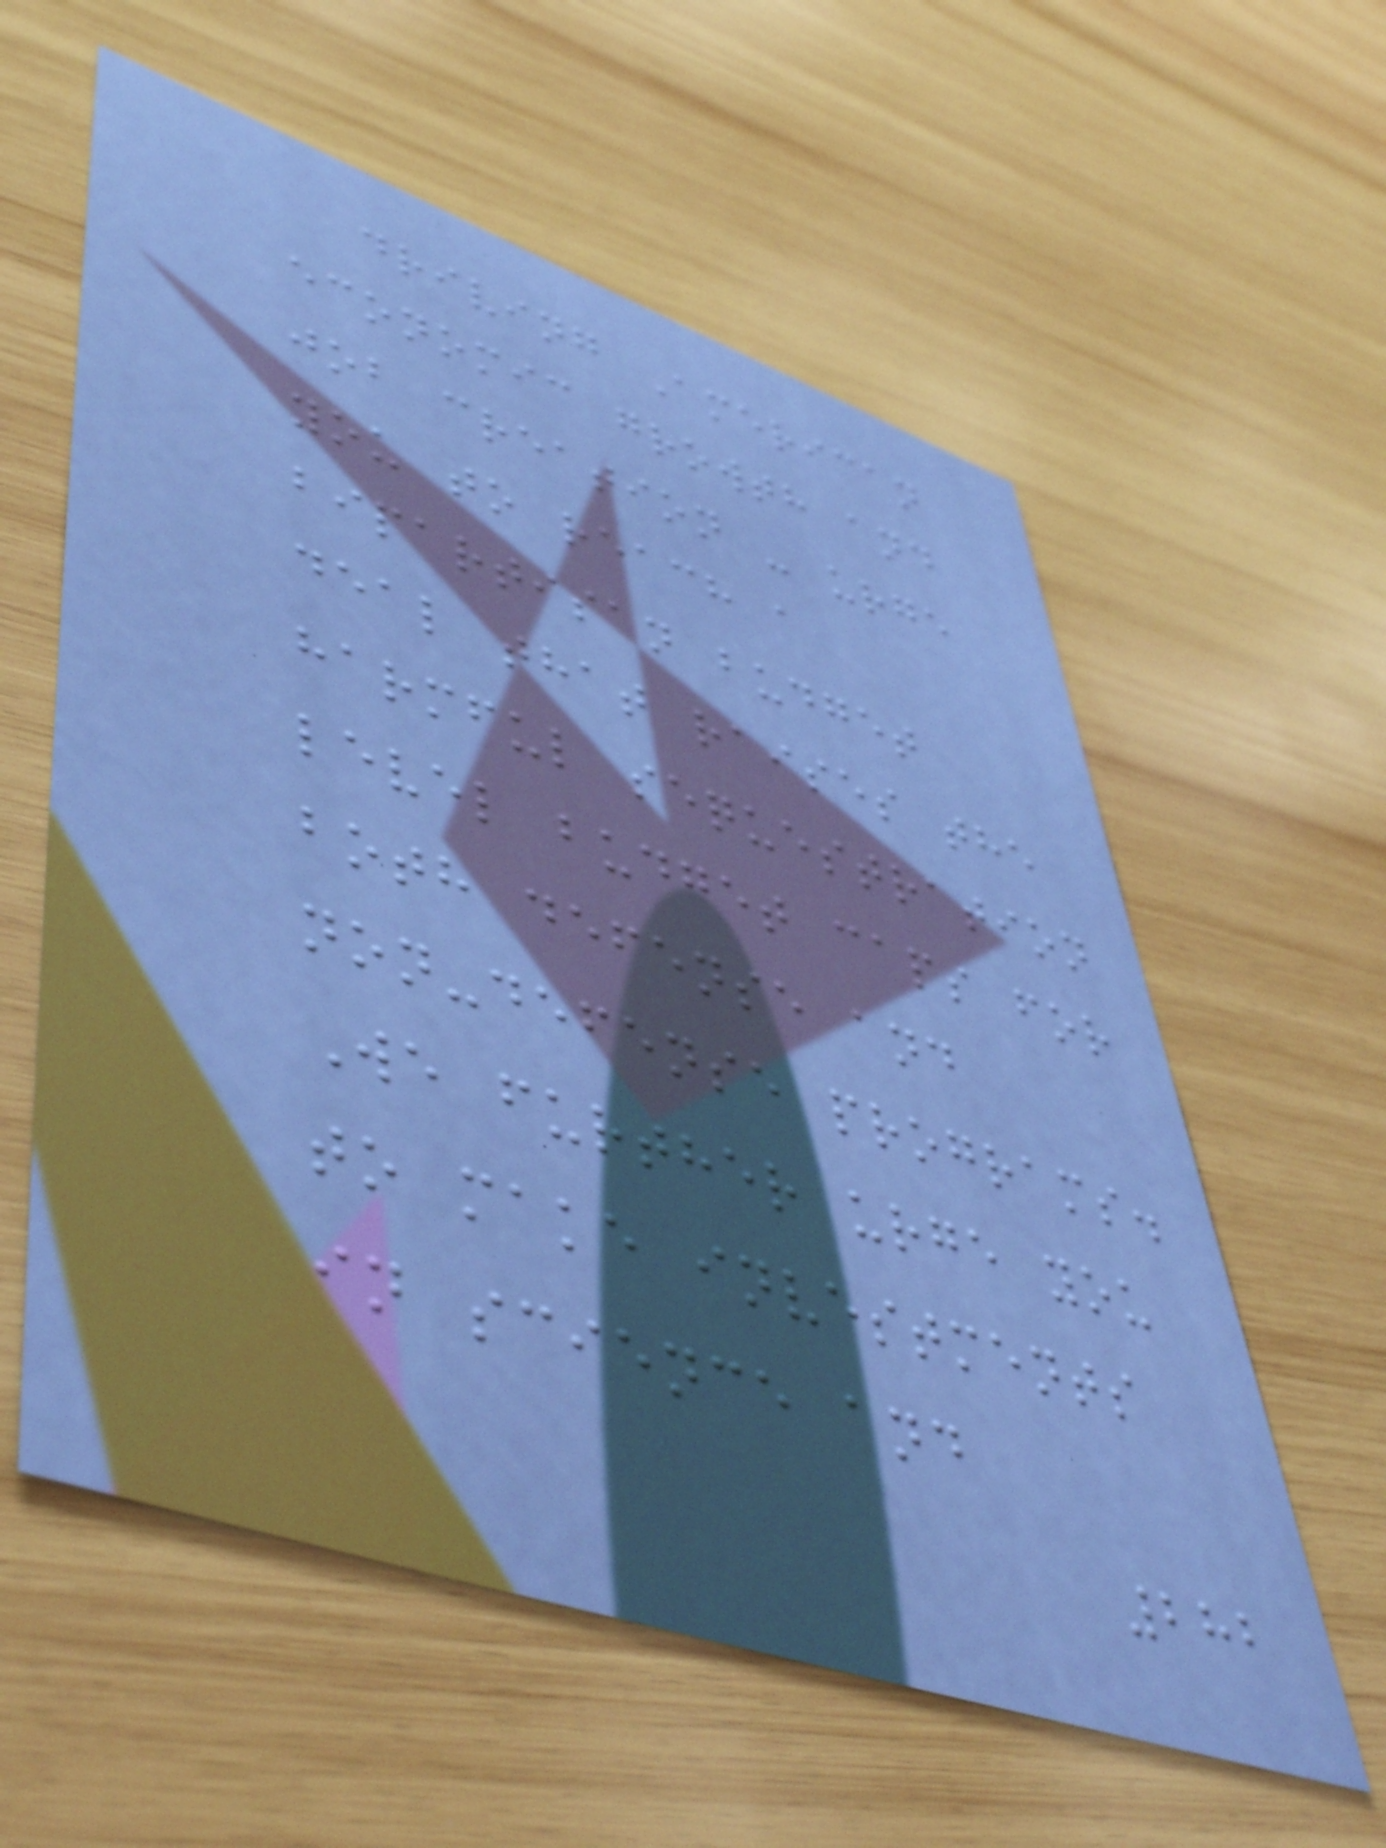driving American
economic growth and
job creation - urge
you to reach a
bipartisan budget
deal that raises the
harmful sequestration
level budget caps for
both defense and
non-defense programs.
We further urge you
to make investments
in science and
282
